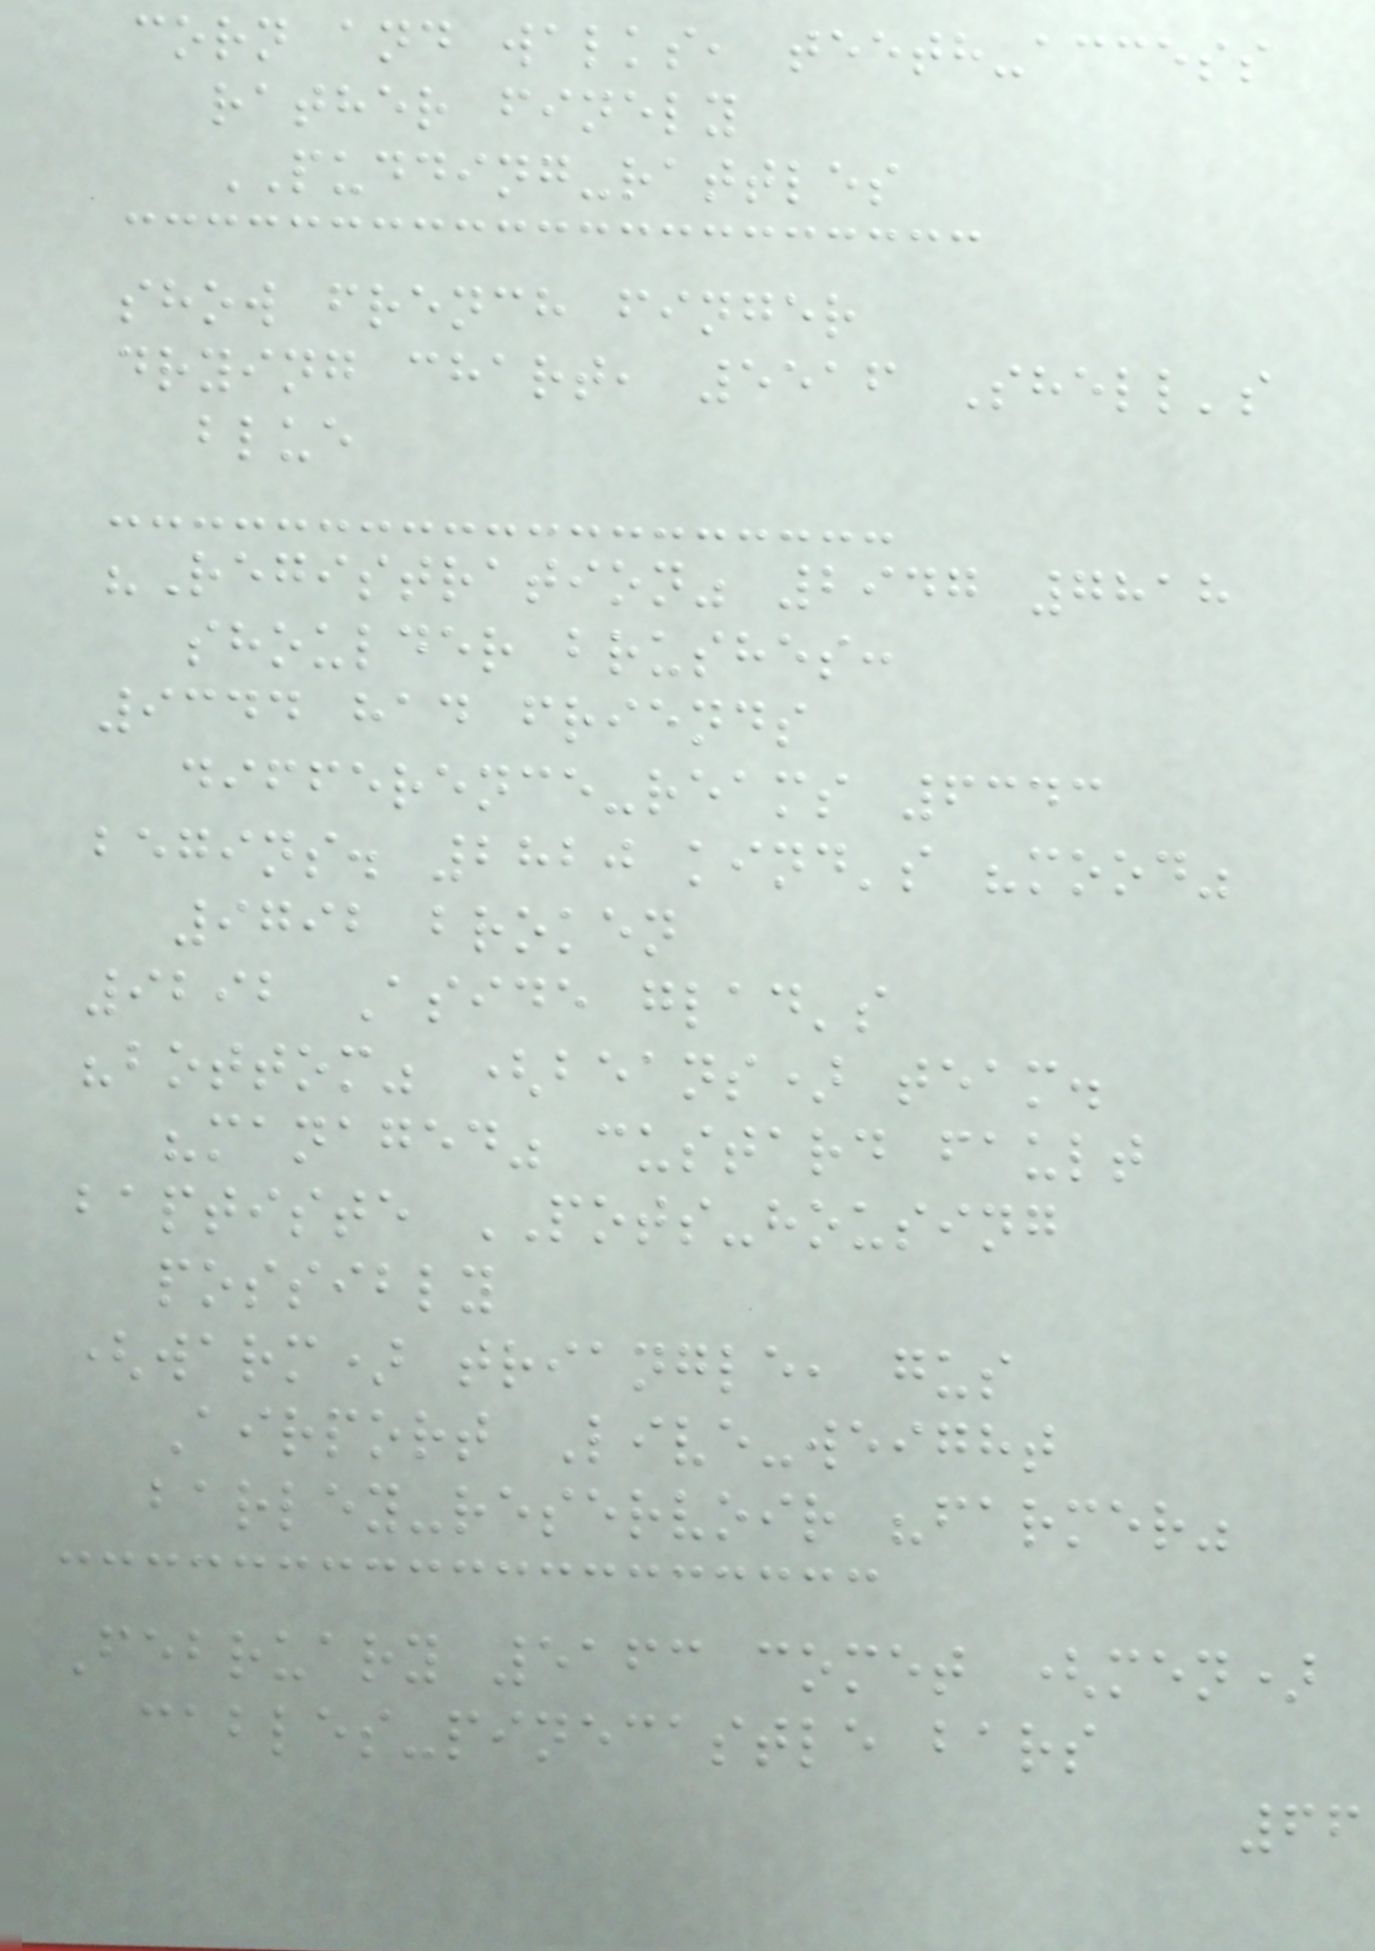corn and walks, teeth-access
rather finely
PUDDING-rattles
show french finger
drying chart, 5516 Shell's
blue
"Registration" 2947 7818
shoulder brushes:
9344 had friends
difference-reams 6343
begins. 2820 kind's "mood"
9792 broken
9292 Aside glad's
"bottom" (beans) team.
"managed" custard fault
baptiste POTS-housing
possibly
(warm) triangle, gus
Airport Live-weight
barley-reservoir "farmer"
February 5163 comet (men)
cables-pinecastle bars
66
